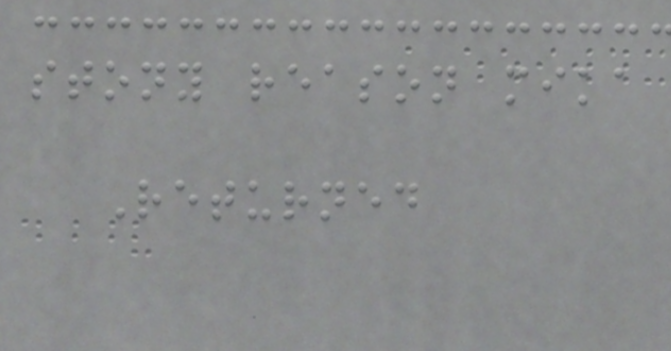stony reason mika
Returned
